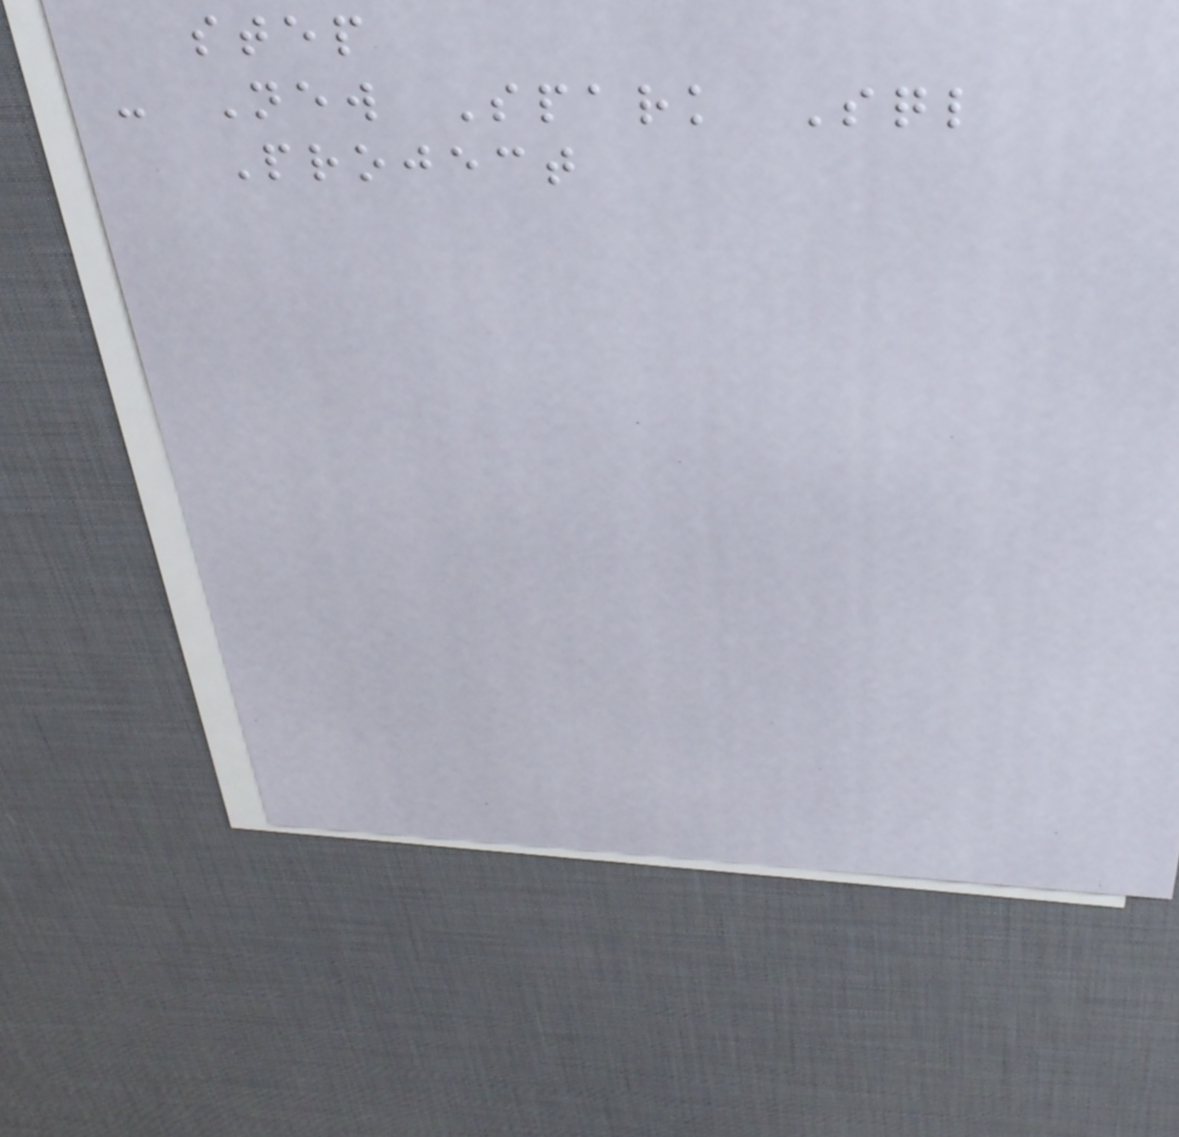step
- New Spark Sql
Project
